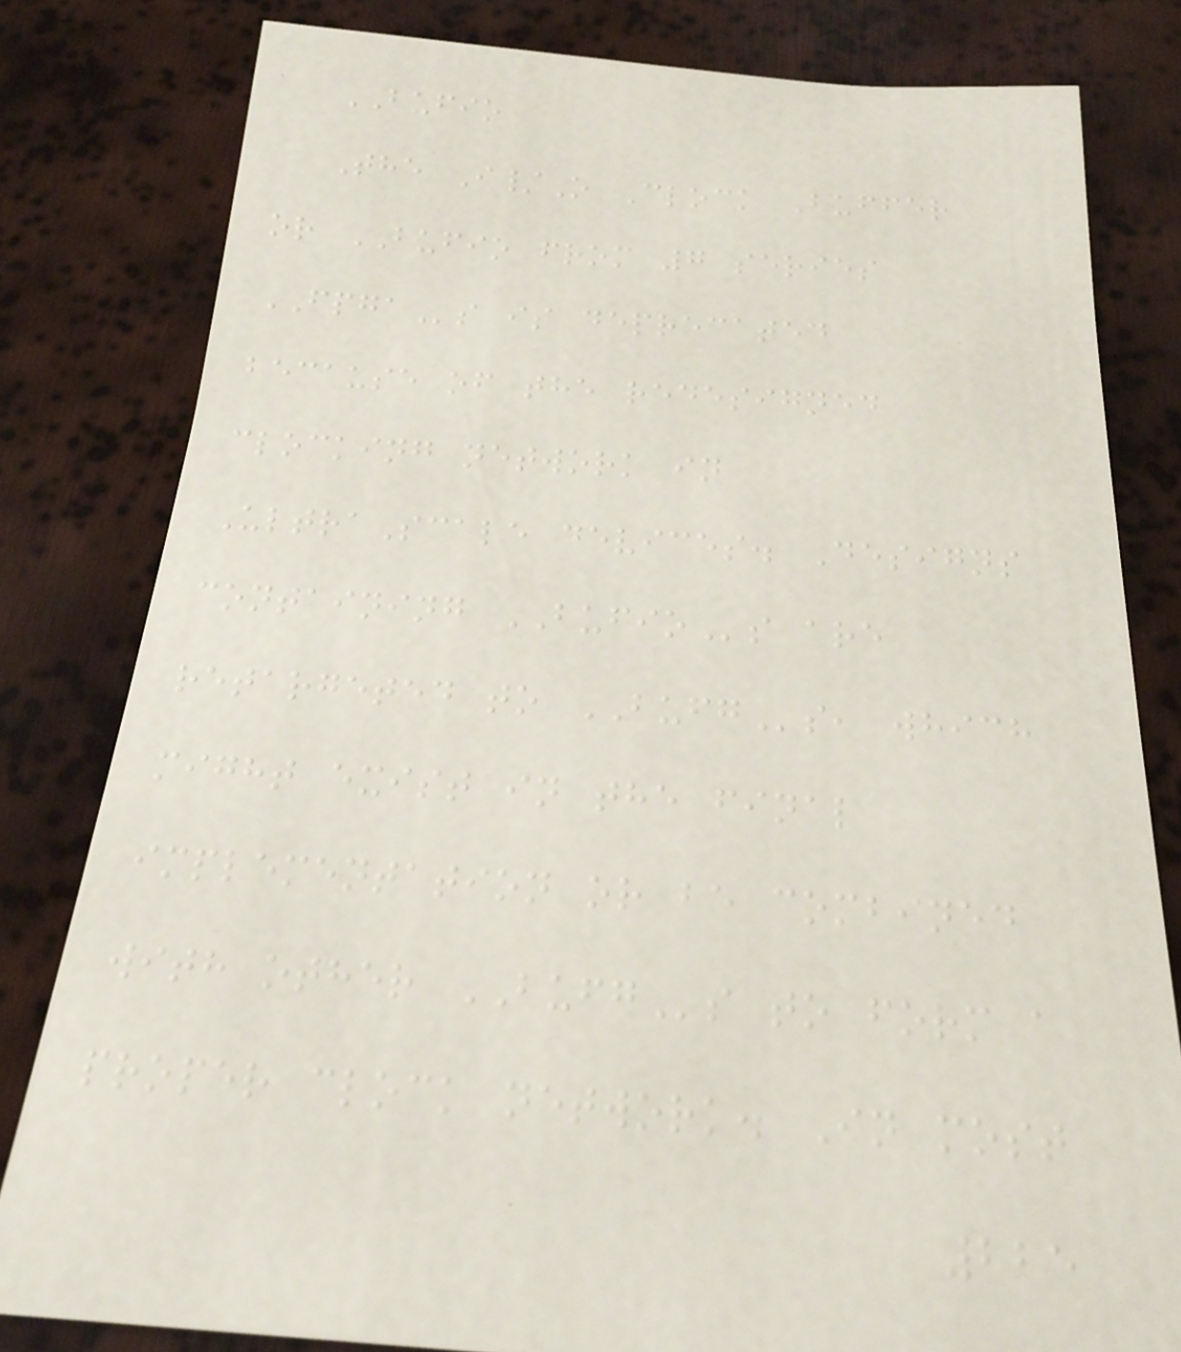BUFIO
The I/O Clock Buffer
or BUFIO from 7 series
FPGAs is deprecated
because of the redesigned
clocking network in
UltraScale devices. Designs
containing BUFIOs are
retargeted to BUFGs, which
might exist in the final
implementation or be combined
with other BUFGs to form a
proper clock network. In most
225
